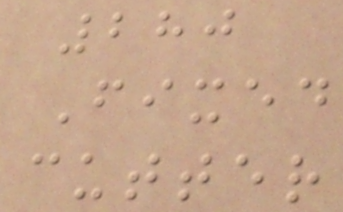280
Fixed
cutter
